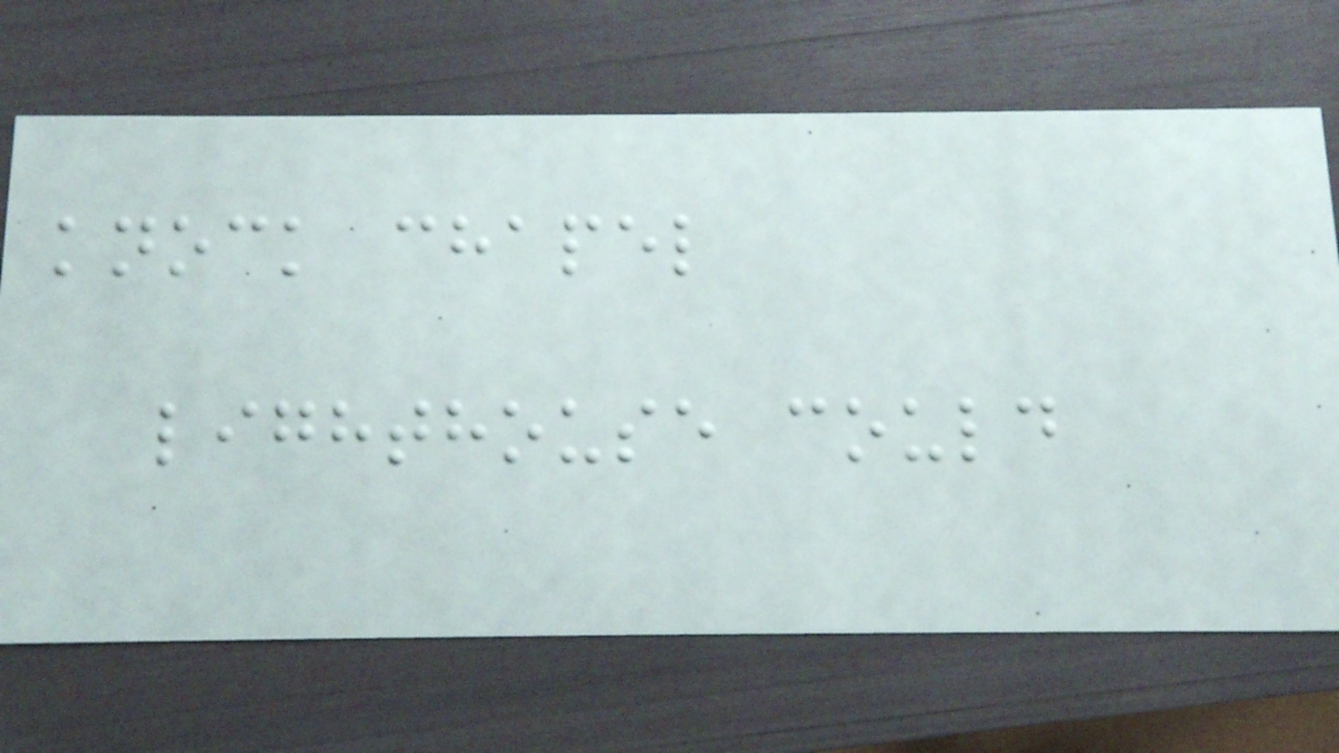knock chapel
lighthouse could
